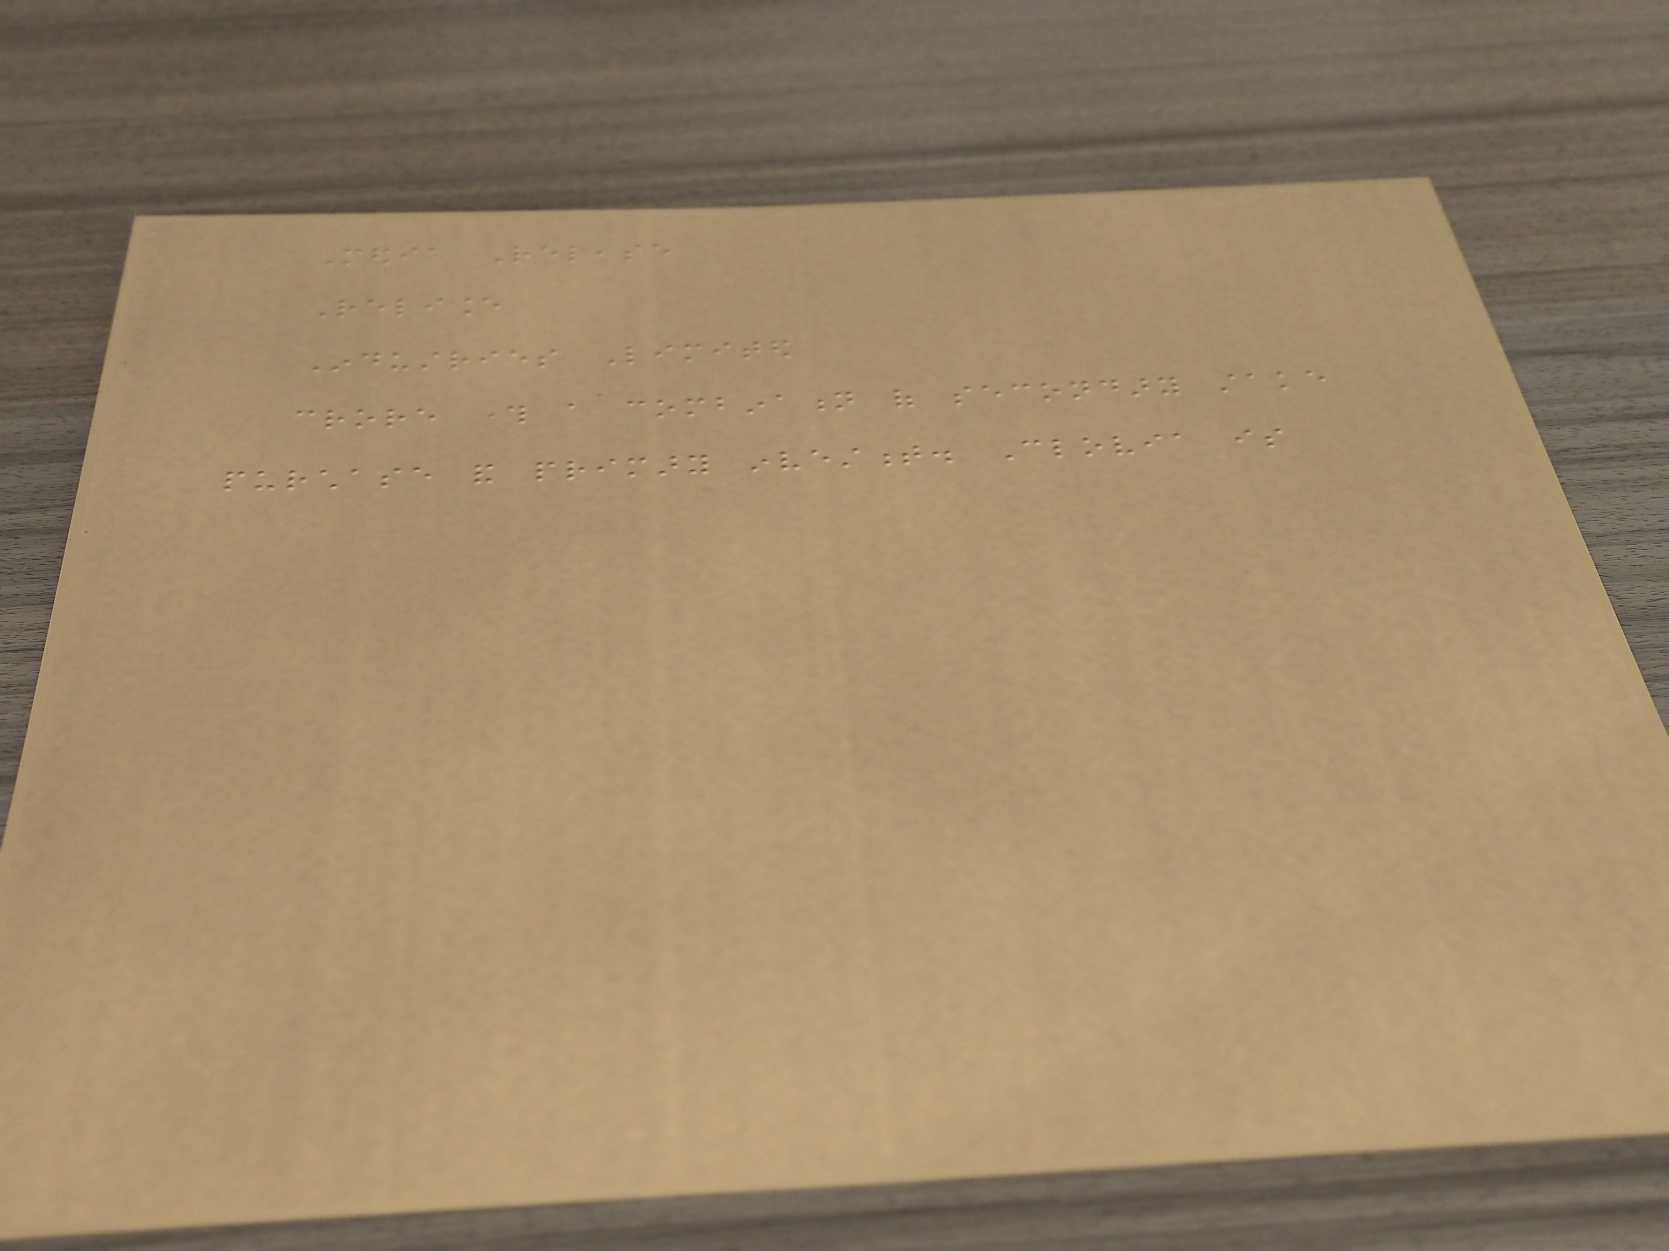Media Release
Reliance
Industries Limited
crore through a combination of secondary stake
purchase and primary investment. Clovia is
